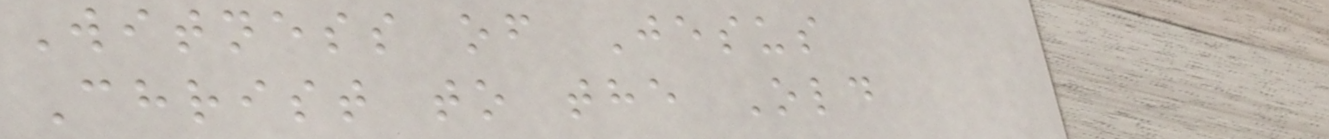Witness of Jesus
Christ to the Old
